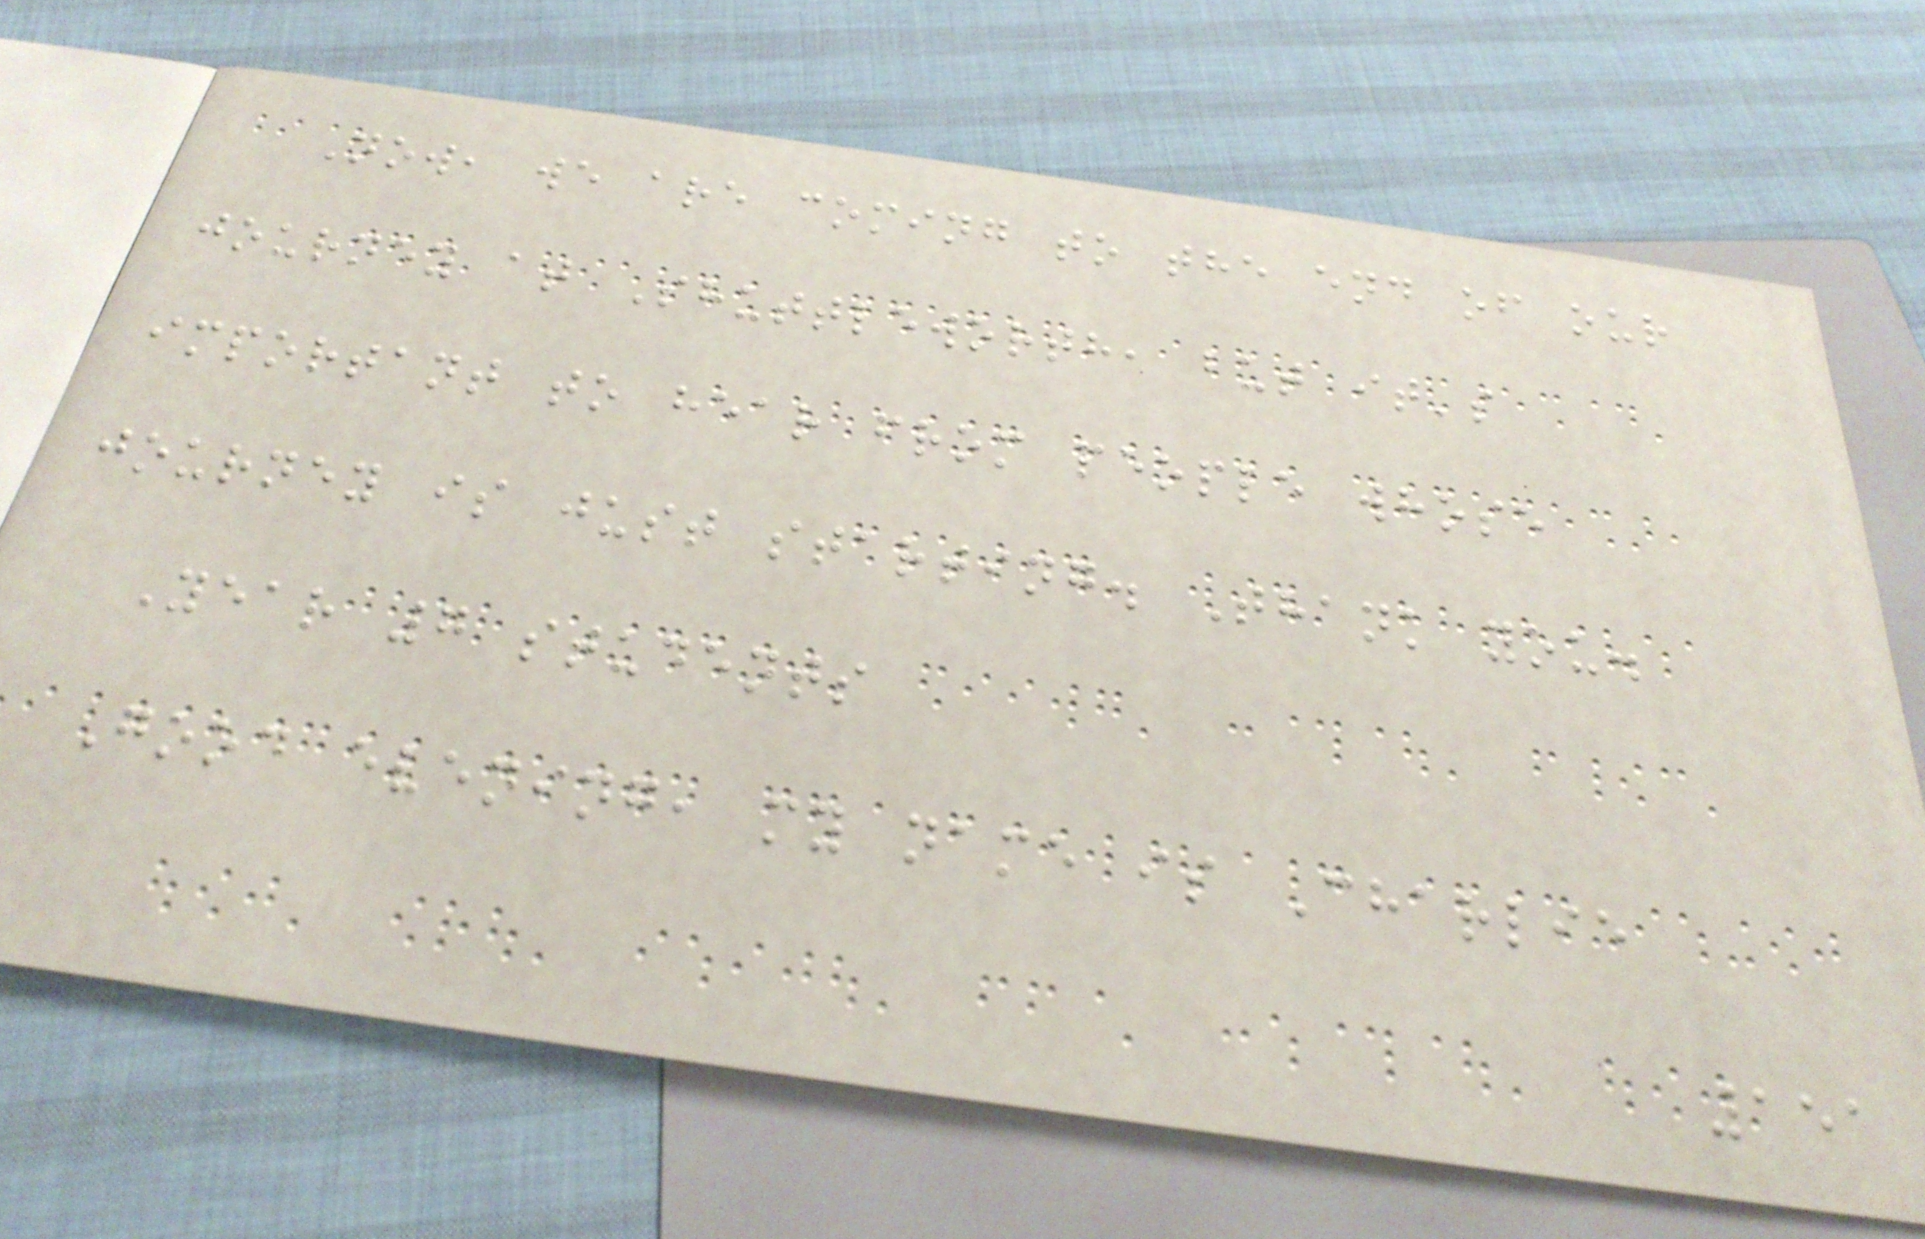Now, we are coming to the end of our
journey at Shuttleworth, but it's
important to hear from people whose
journey is just starting. Thank you.
Year 7 students
Good evening, my name is Charlie
151
